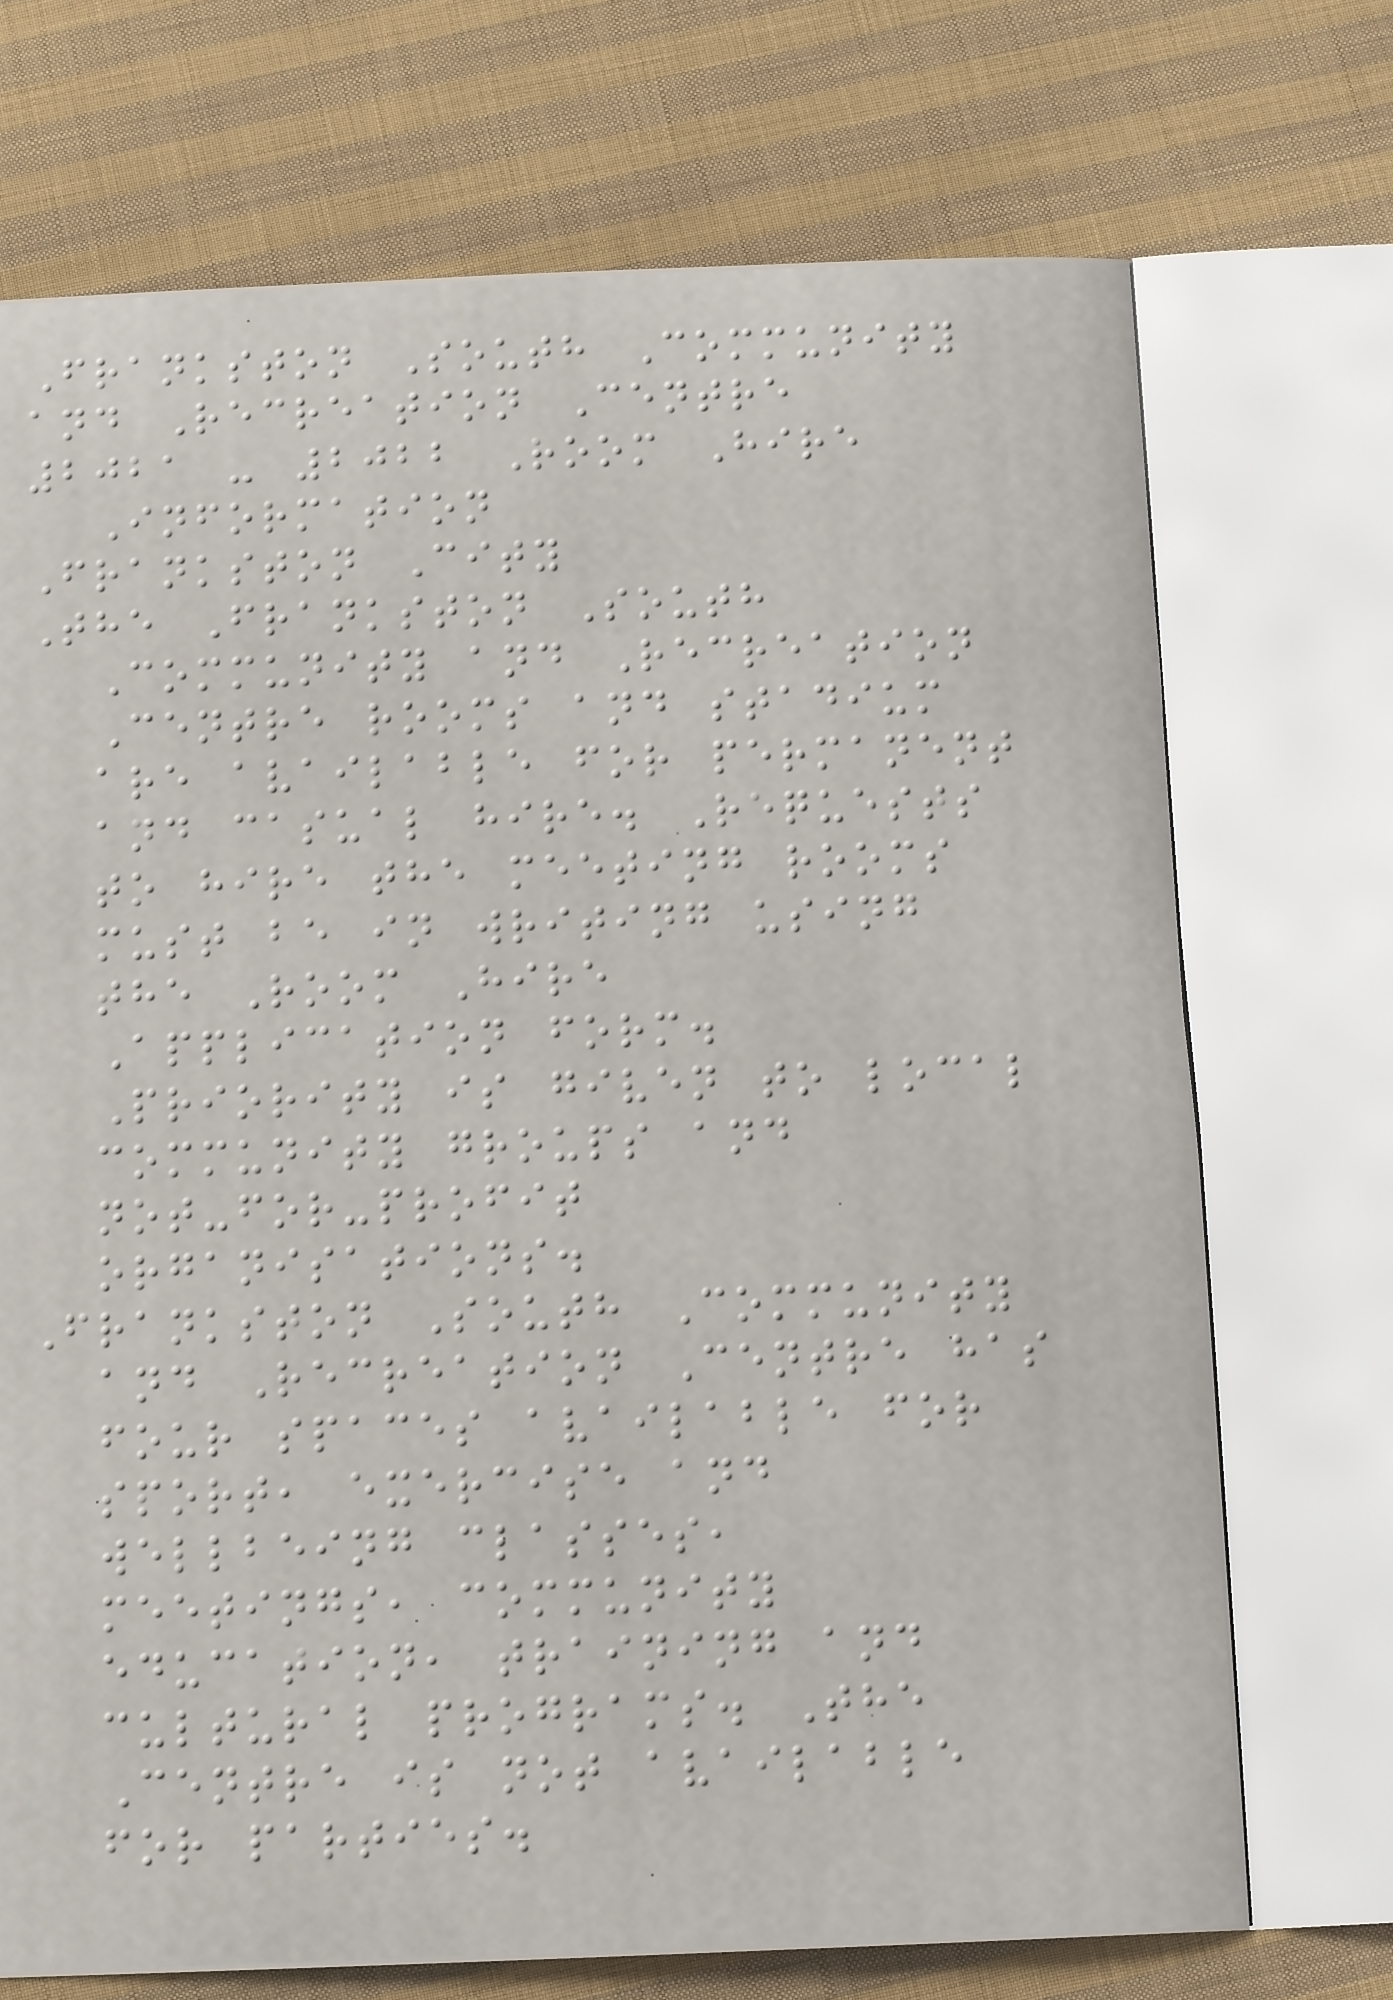Frankston South Community
and Recreation Centre
2021 - 2022 Room Hire
Information
Frankston City
The Frankston South
Community and Recreation
Centre rooms and stadium
are available for permanent
and casual hire. Requests
to hire the meeting rooms
must be in writing using
the Room Hire
Application form.
Priority is given to local
community groups and
not-for-profit
organisations.
Frankston South Community
and Recreation Centre has
four spaces available for
sport, exercise and
wellbeing classes,
meetings, community
education, training and
cultural programs. The
Centre is not available
for parties.
